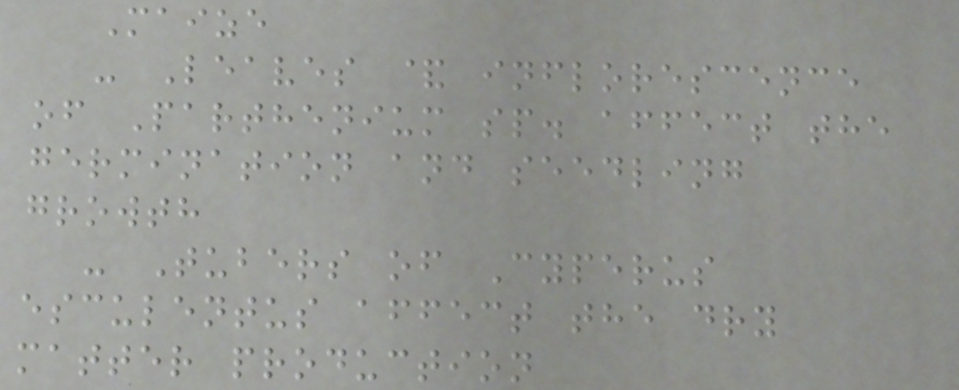Maize
- Leaves & inflorescence
of Parthenium sp. affect the
germination and seedling
growth
- Tubers of Cyperus
esculentus affect the dry
matter production
